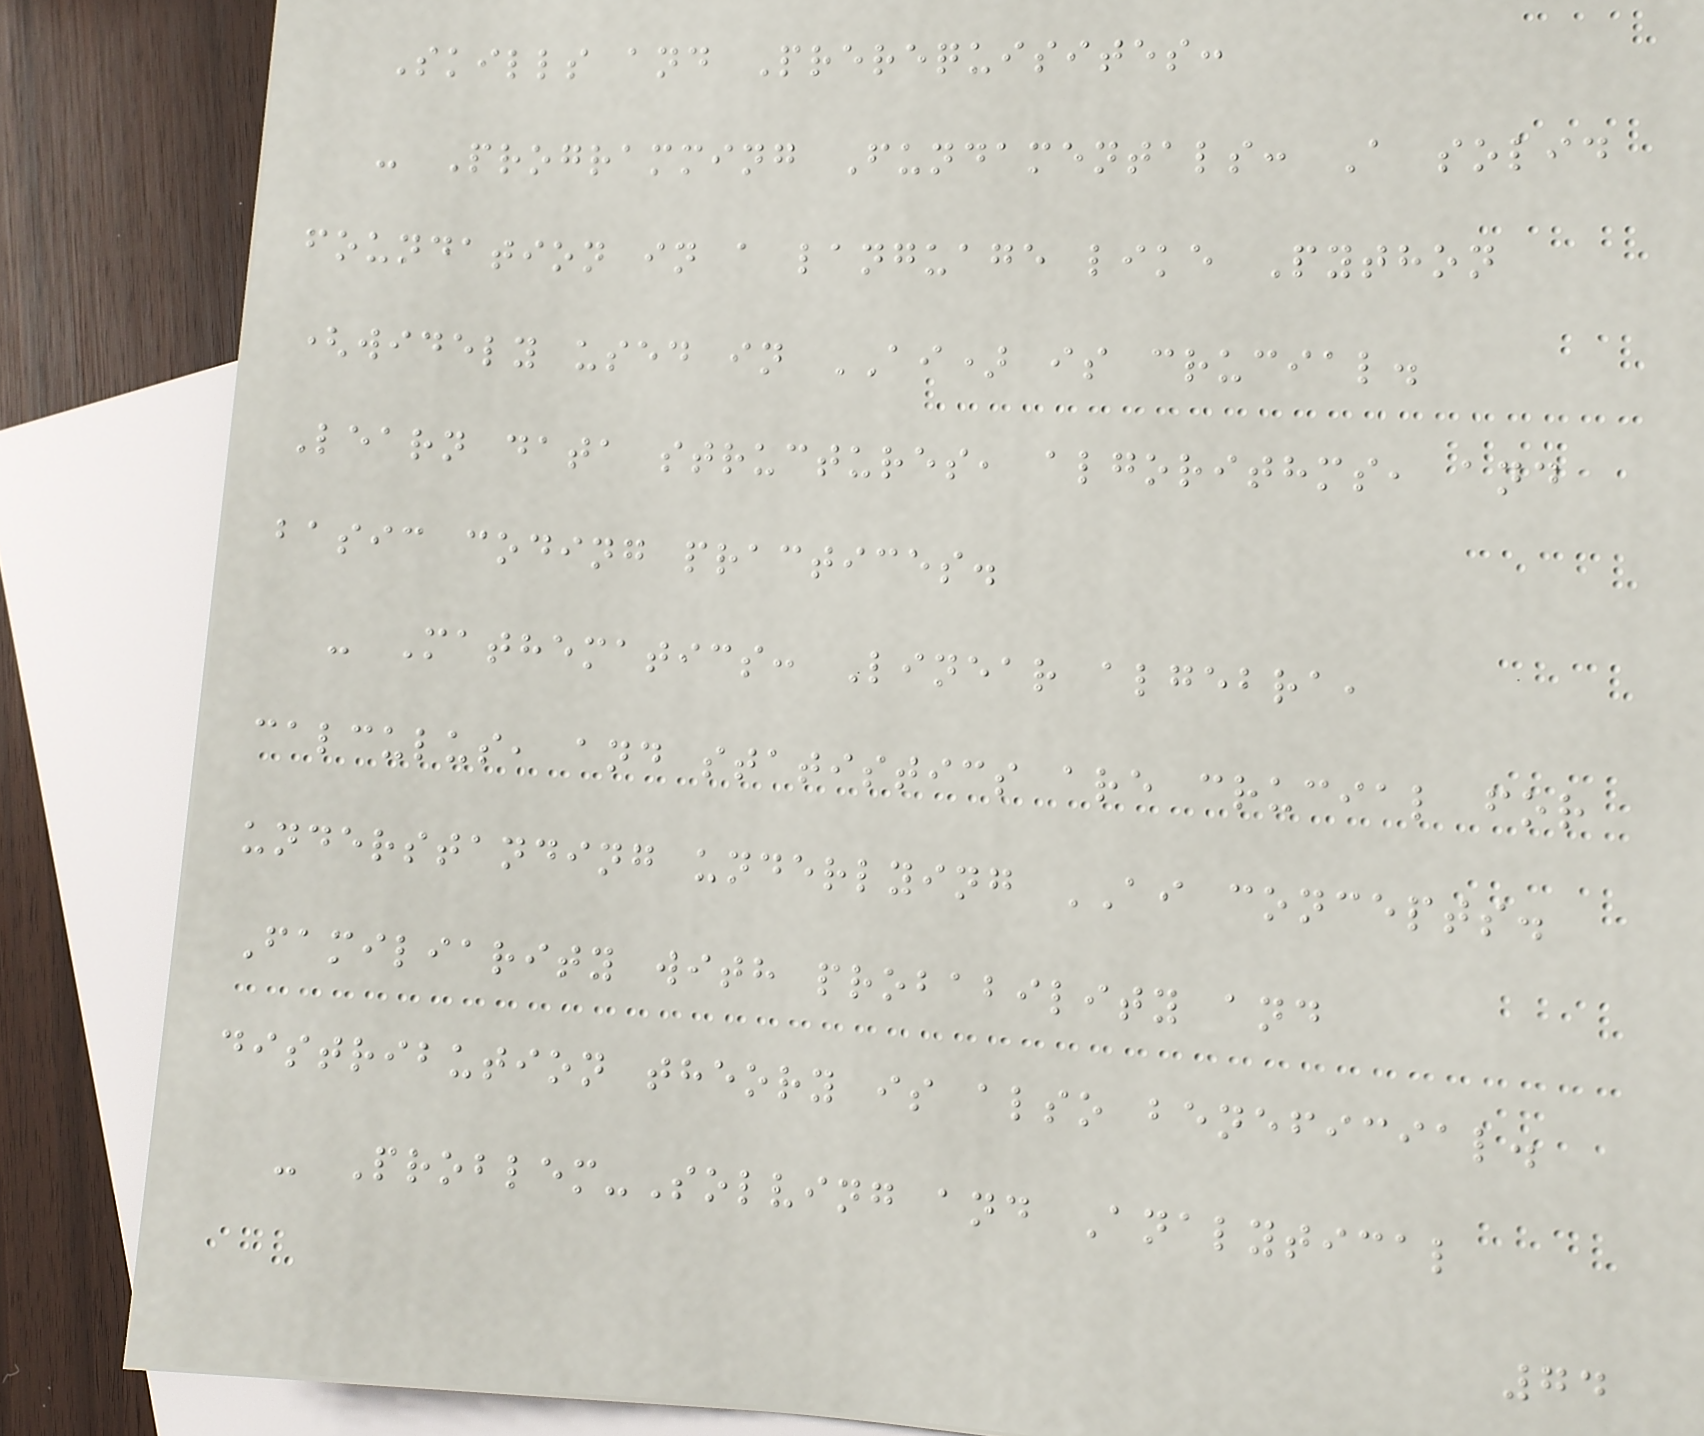Skills and Prerequisites:
- Programming Fundamentals: A solid
foundation in a language like Python
(widely used in AI) is crucial.
Learn data structures, algorithms, and
basic coding practices.
- Mathematics: Linear algebra,
calculus, and statistics are crucial for
understanding underlying AI concepts.
Familiarity with probability and
distribution theory is also beneficial.
- Problem-Solving and Analytical
74
